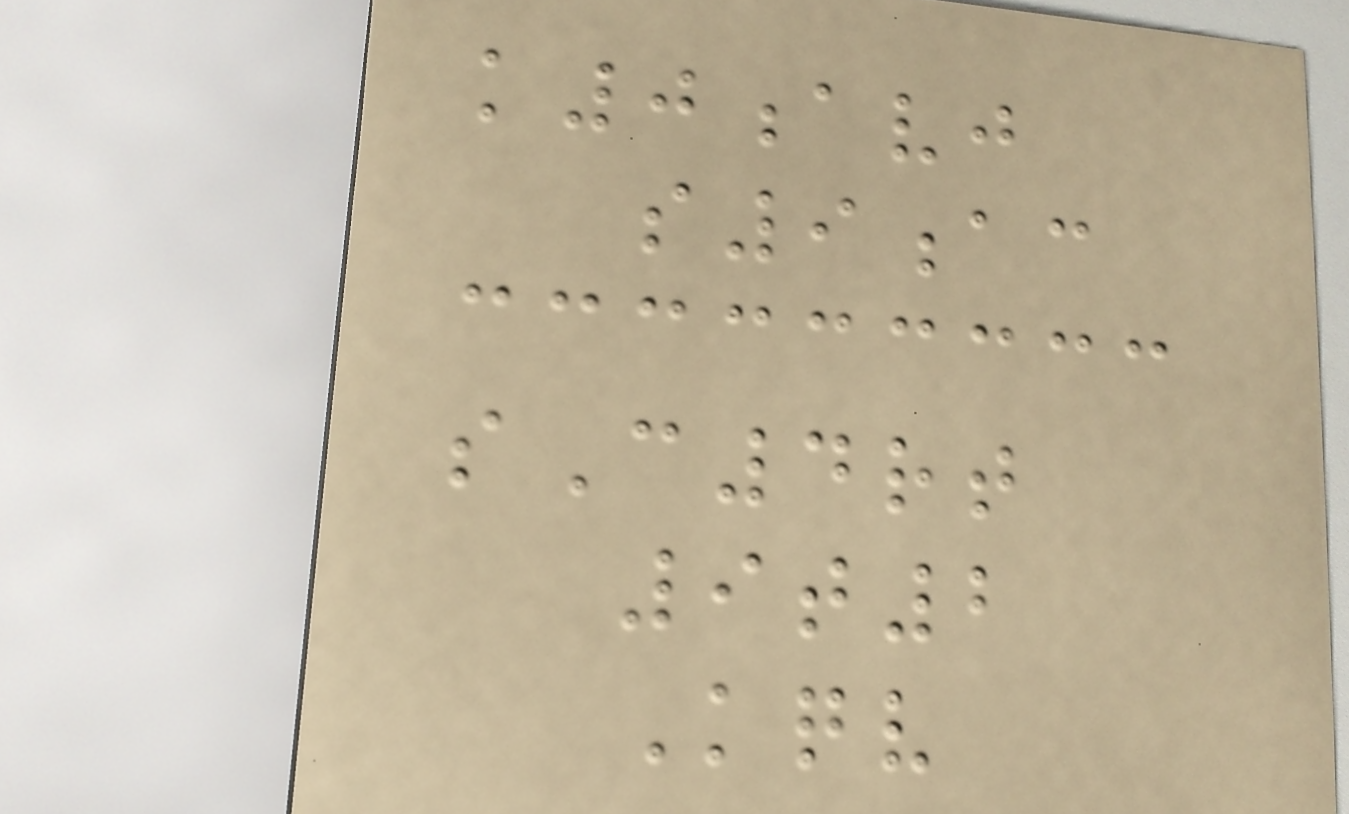k0avj
s9ac
sC4rt
9t2
Kqv
